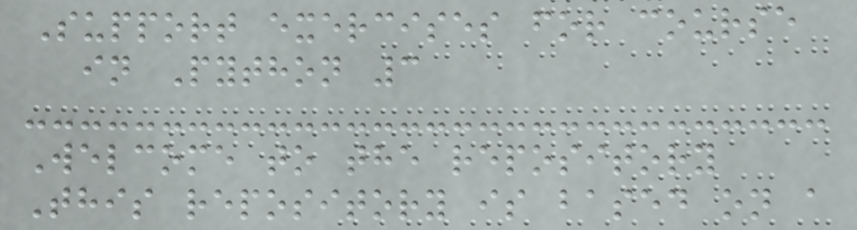Support exercises for course
in Python 3
Welcome to the repository
This repository is based on a
